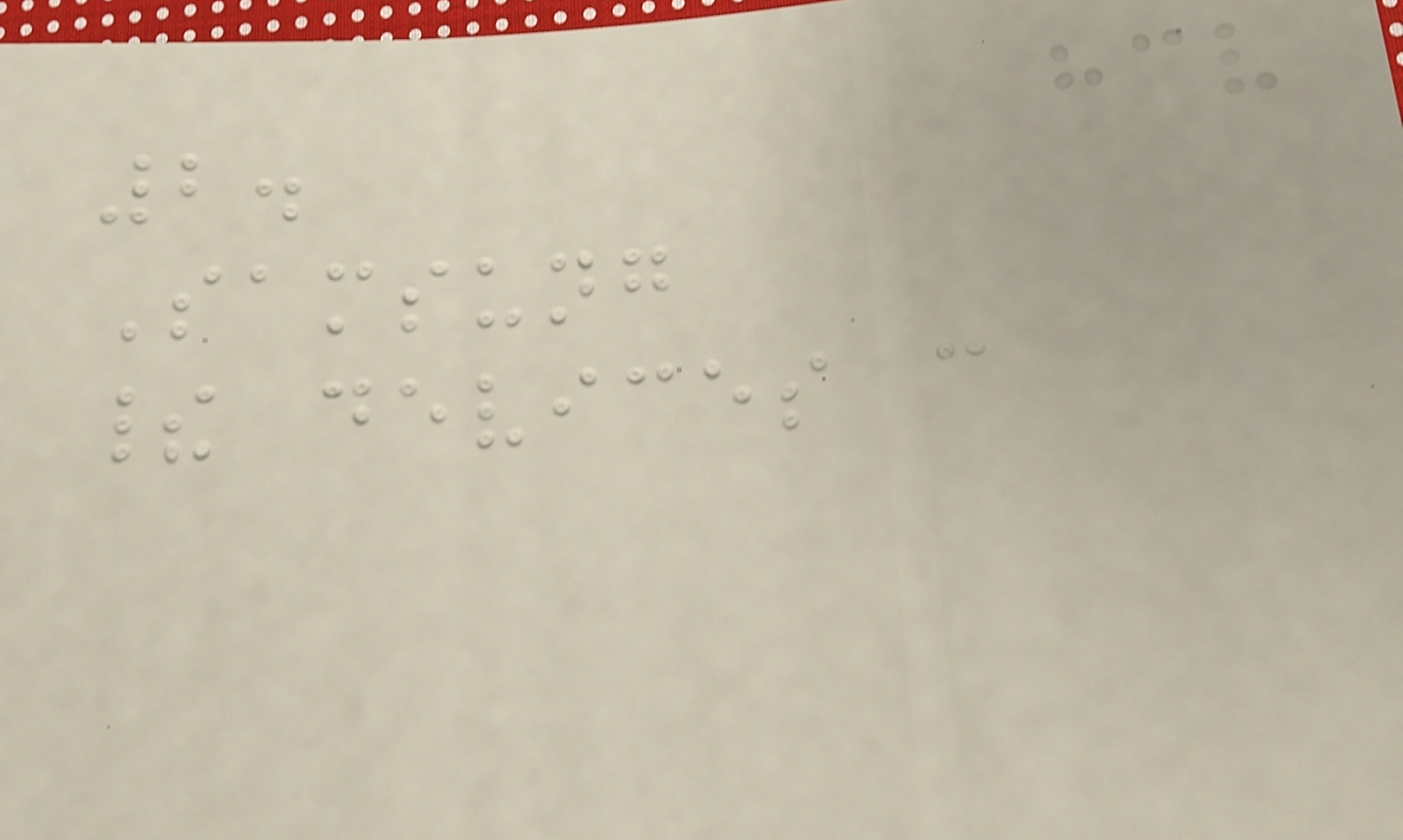2.
Samsung
their devices can
